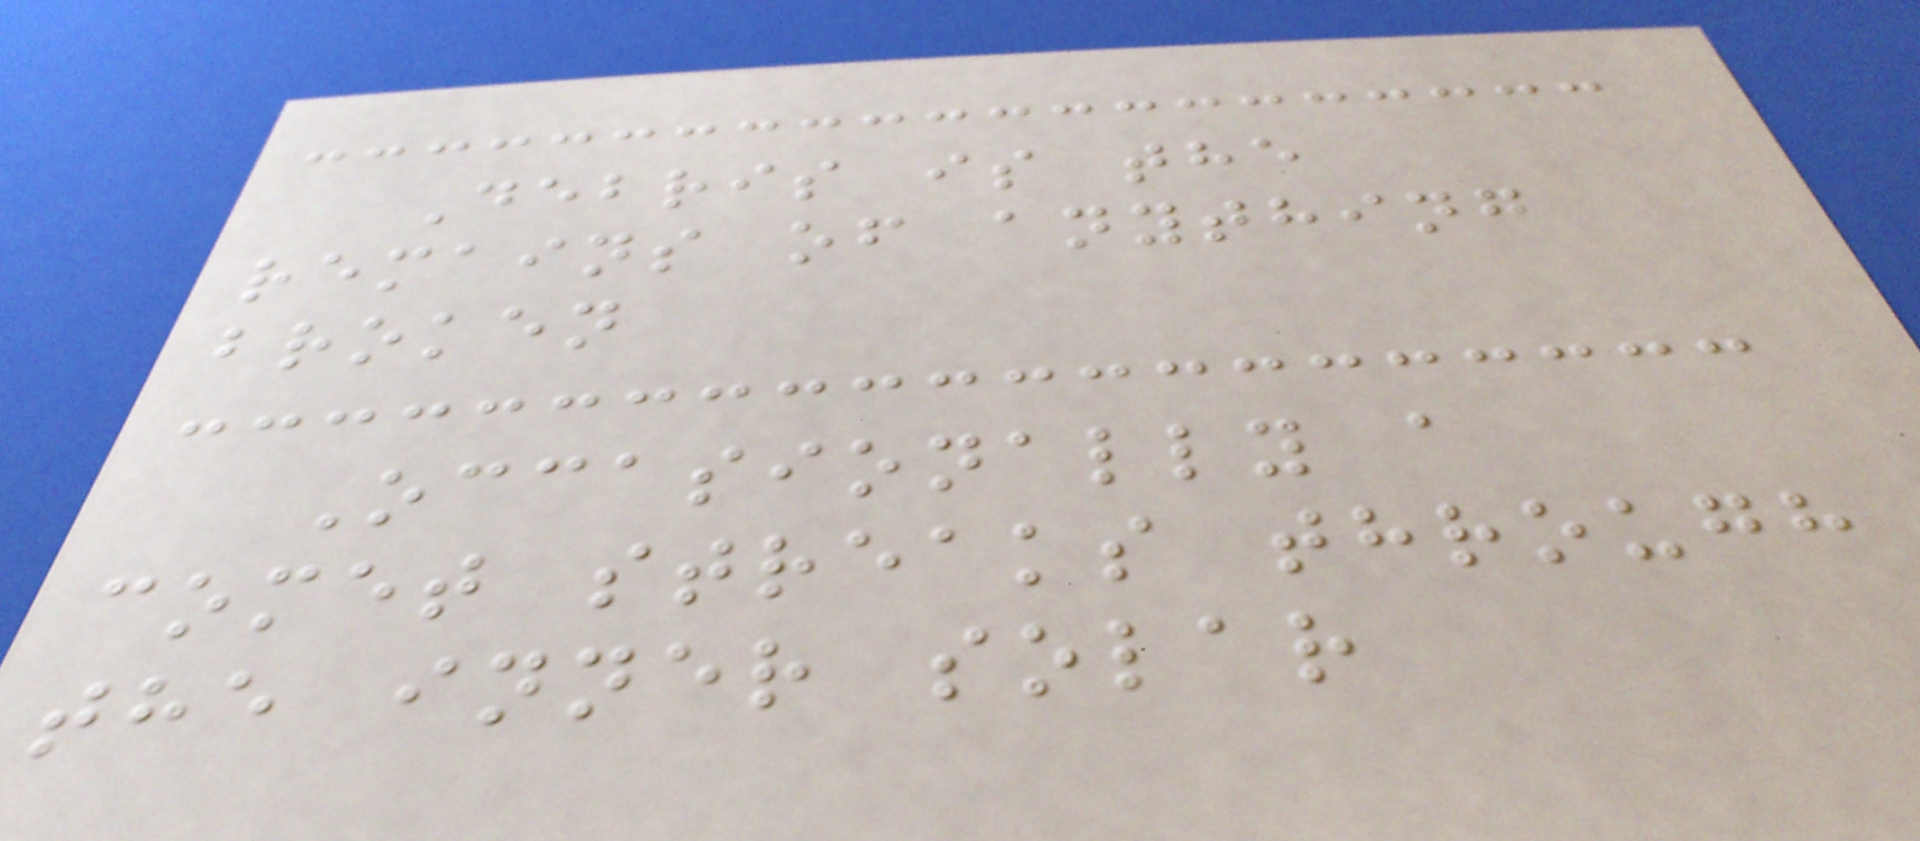Debris is the
remains of anything
broken
Occasionally a
comet streaks through
the inner solar
